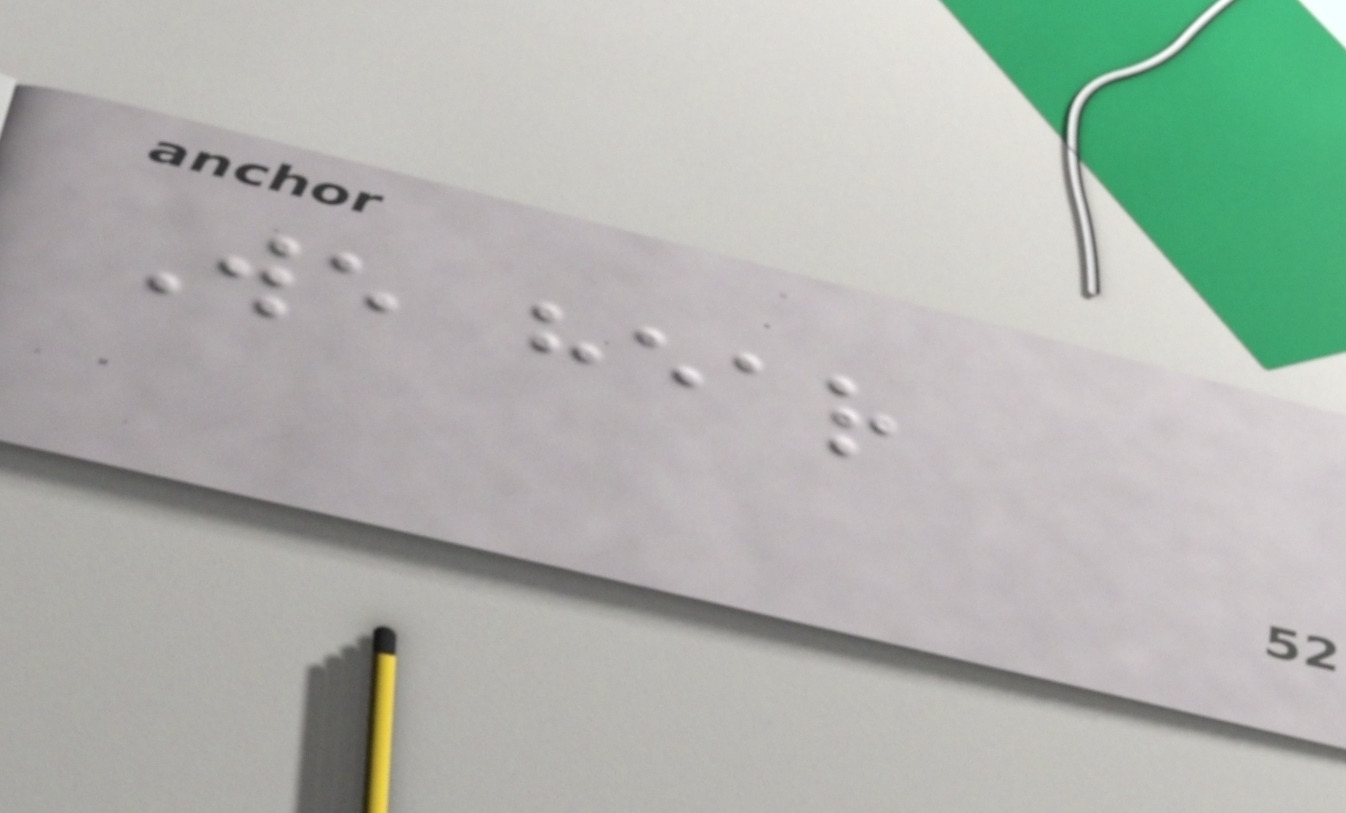We hear
